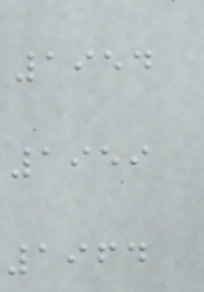1954
1959
1964
